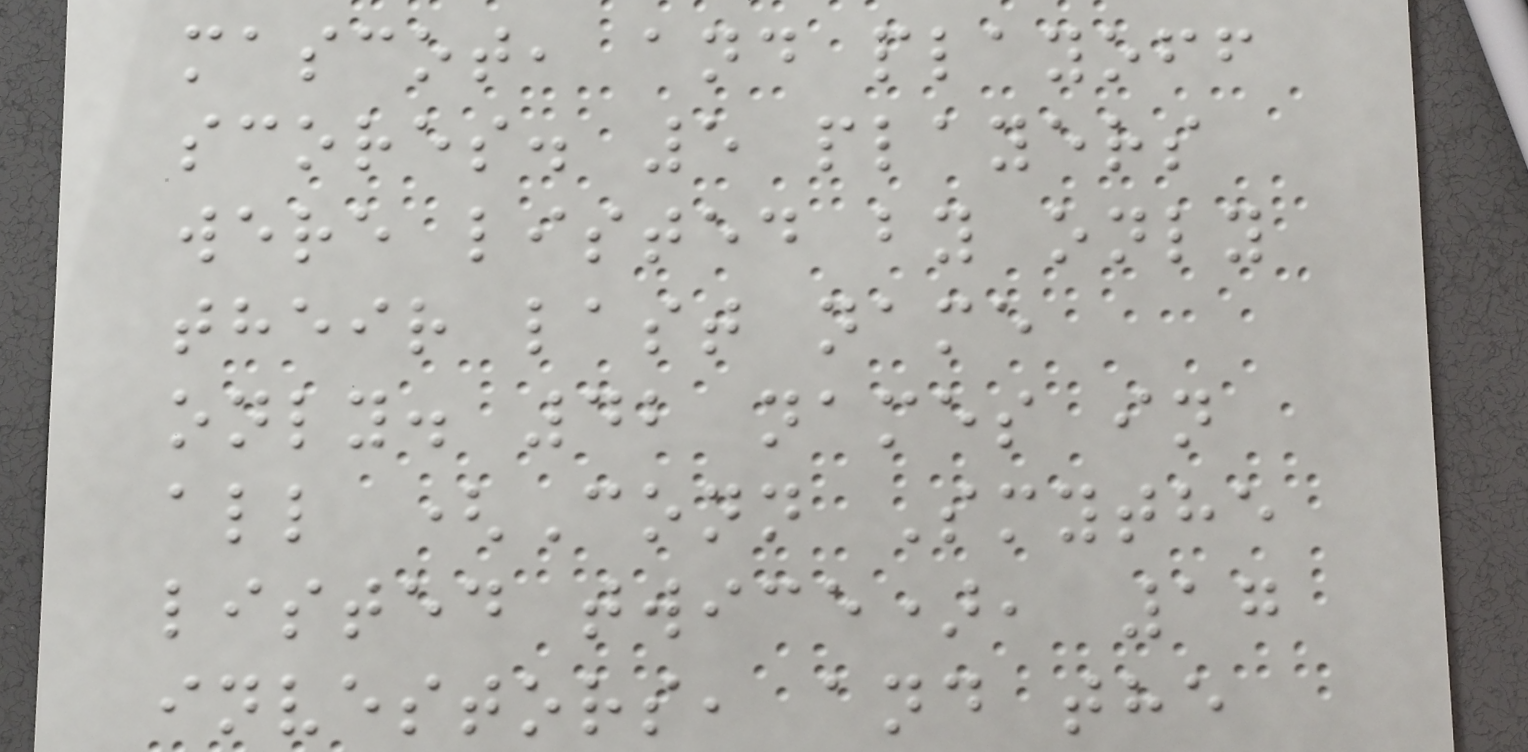mascot, and playoff
scores. 5 players
were listed by only
their last name
only. 42 names in
all (Conn Smythe
listed twice), 17
investors, and the
